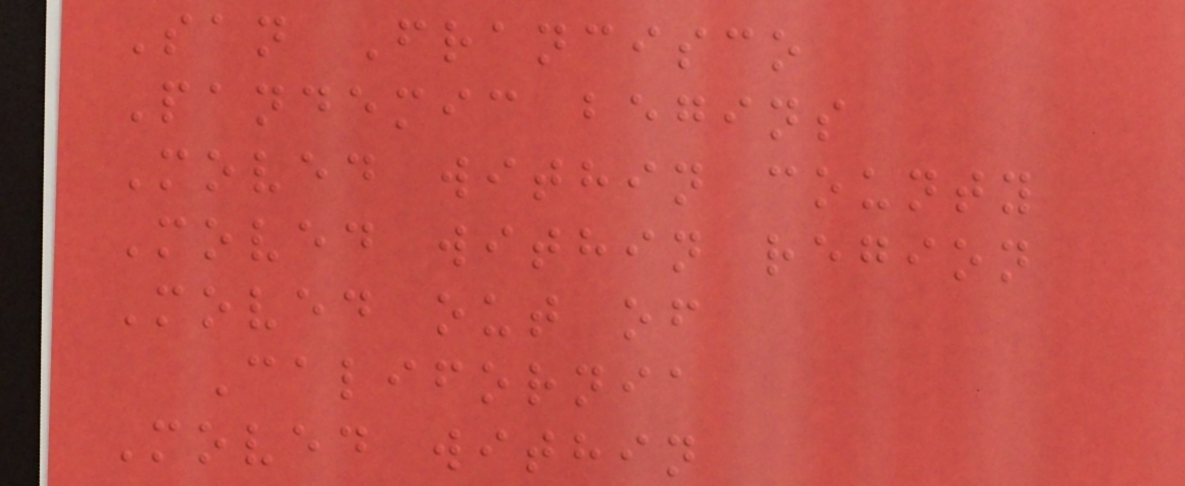San Francisco
Pandemic begins
Moved within county
Moved within region
Moved out of
California
Moved within
